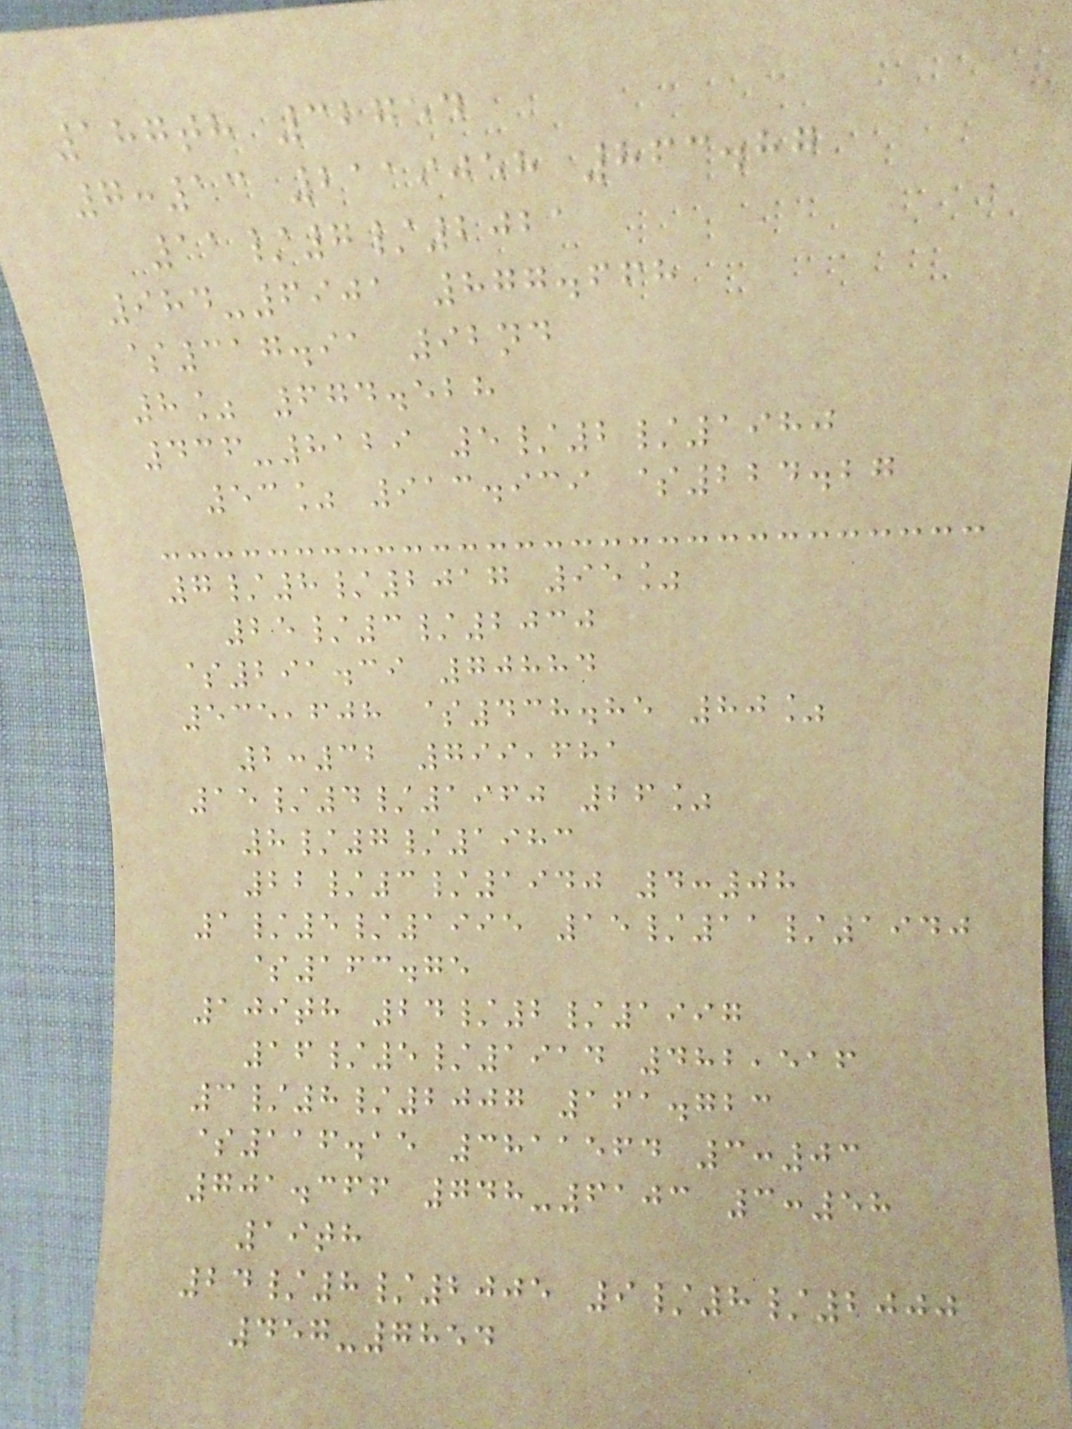187th 32754
7:13 2119058 863.87
11/7/2021
984-6901 877.668
$317.91 92nd
8% 674.528
436-8129 5/2/1980
53% 913.939 $224.27
7/8/2017 95%
25/3/2030
$291.39 70884
535,608 $438.85 80%
2:32 799,681
15/4/1960 26%
8/7/1983
22/3/1940 4:08
1/5/1995 15/11/1940
$163.75
109th 24/2/1997
16/5/1914 482,516
3/8/2007 161.723
$116.15 3811564 3:03
701.366 748-6103 3:58
19th
24/8/2005 9/8/2000
457-7854
